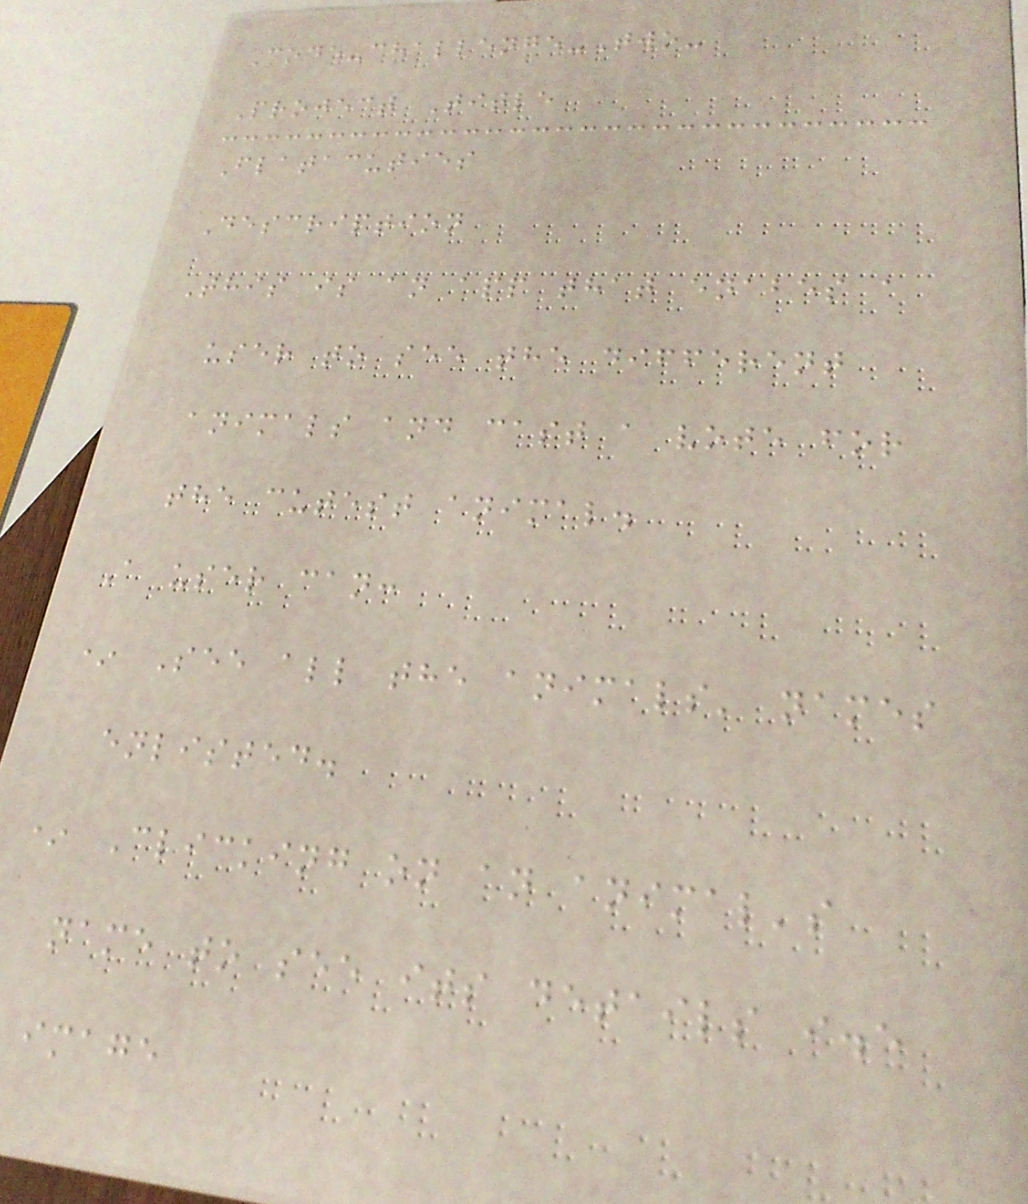Code-challenge-Two-
Project Title
Flatacuties
Description
This is an app that enabes a
user to see the different
animals and cast a vote for
the cutest animal.
A user can:
* See all the animals' names
enlisted.
* Clicking on an animal's
name to see its details i.e
image
